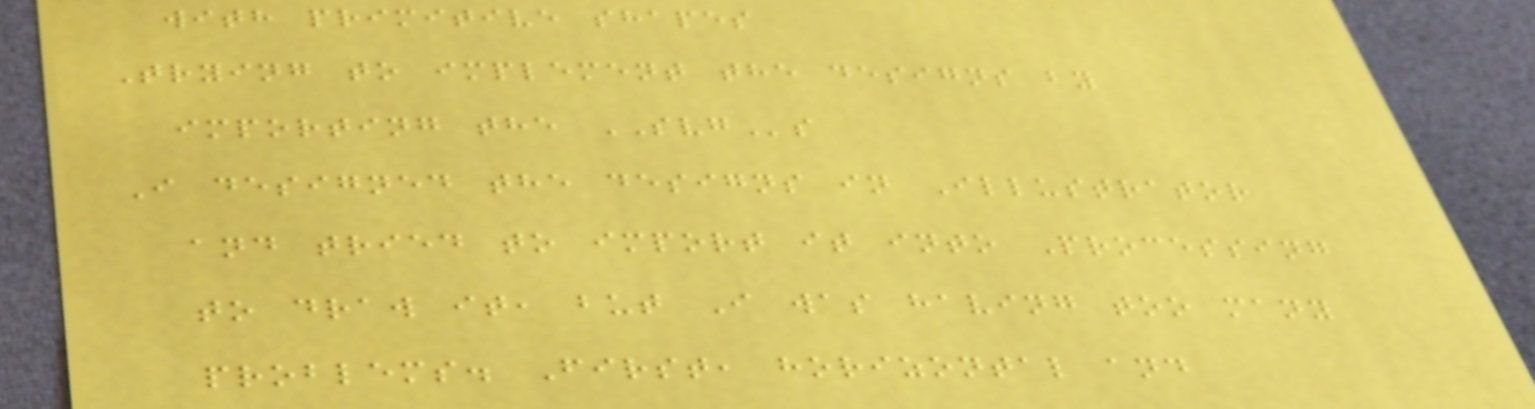with primitive shapes
Trying to implement the designs by
importing the SVGs
I designed the designs in Illustrator
and tried to import it into Processing
to draw it, but I was having too many
problems. First, horizontal and
